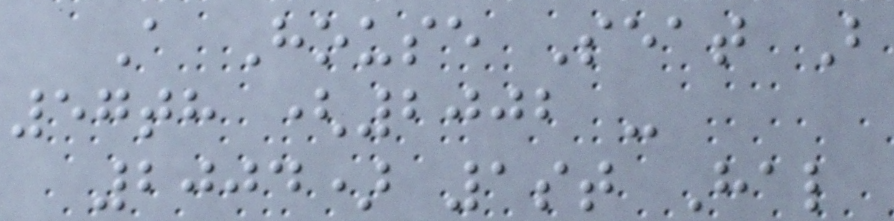A House Seat B
57th (2002 -
2004) 1st Hal
